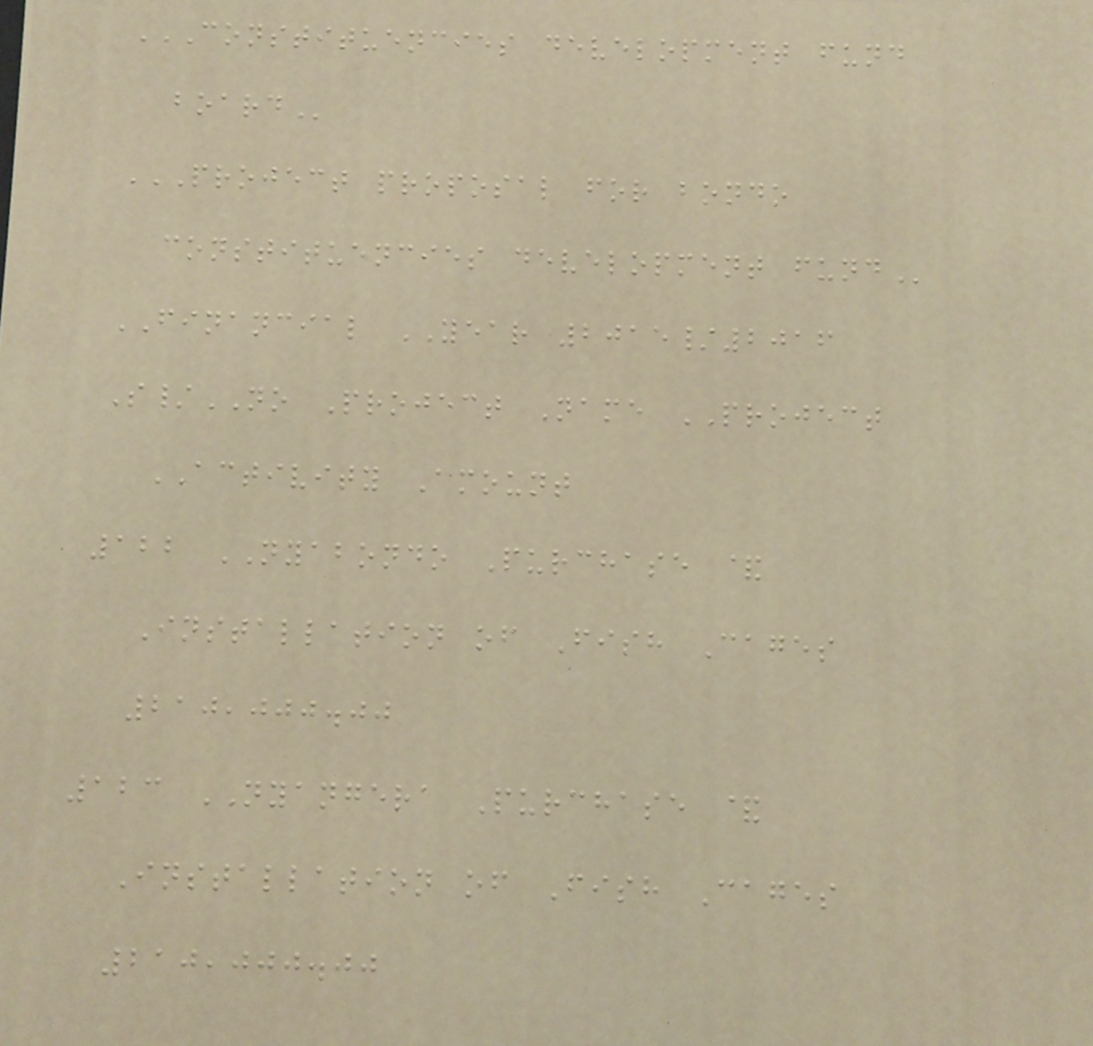CONSTITUENCIES DEVELOPMENT FUND
BOARD
PROJECT PROPOSAL FOR BONDO
CONSTITUENCIES DEVELOPMENT FUND
FINANCIAL YEAR 2015/2016
S/NO Project Name PROJECT
ACTIVITY Amount
122 NYABONDO Purchase &
Installation of Fish Cages
210,000.00
123 NYANGERA Purchase &
Installation of Fish Cages
210,000.00
